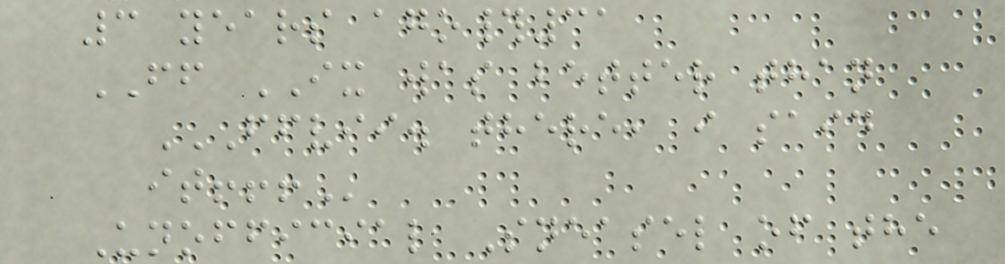3 years ago#31
FF IX was better than
FFVII. THERE, I SAID
IT!!!
Unofficial Sneasel of the
